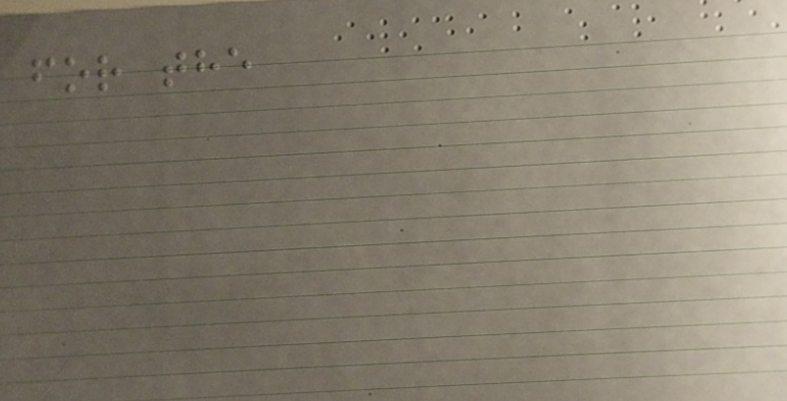for the
